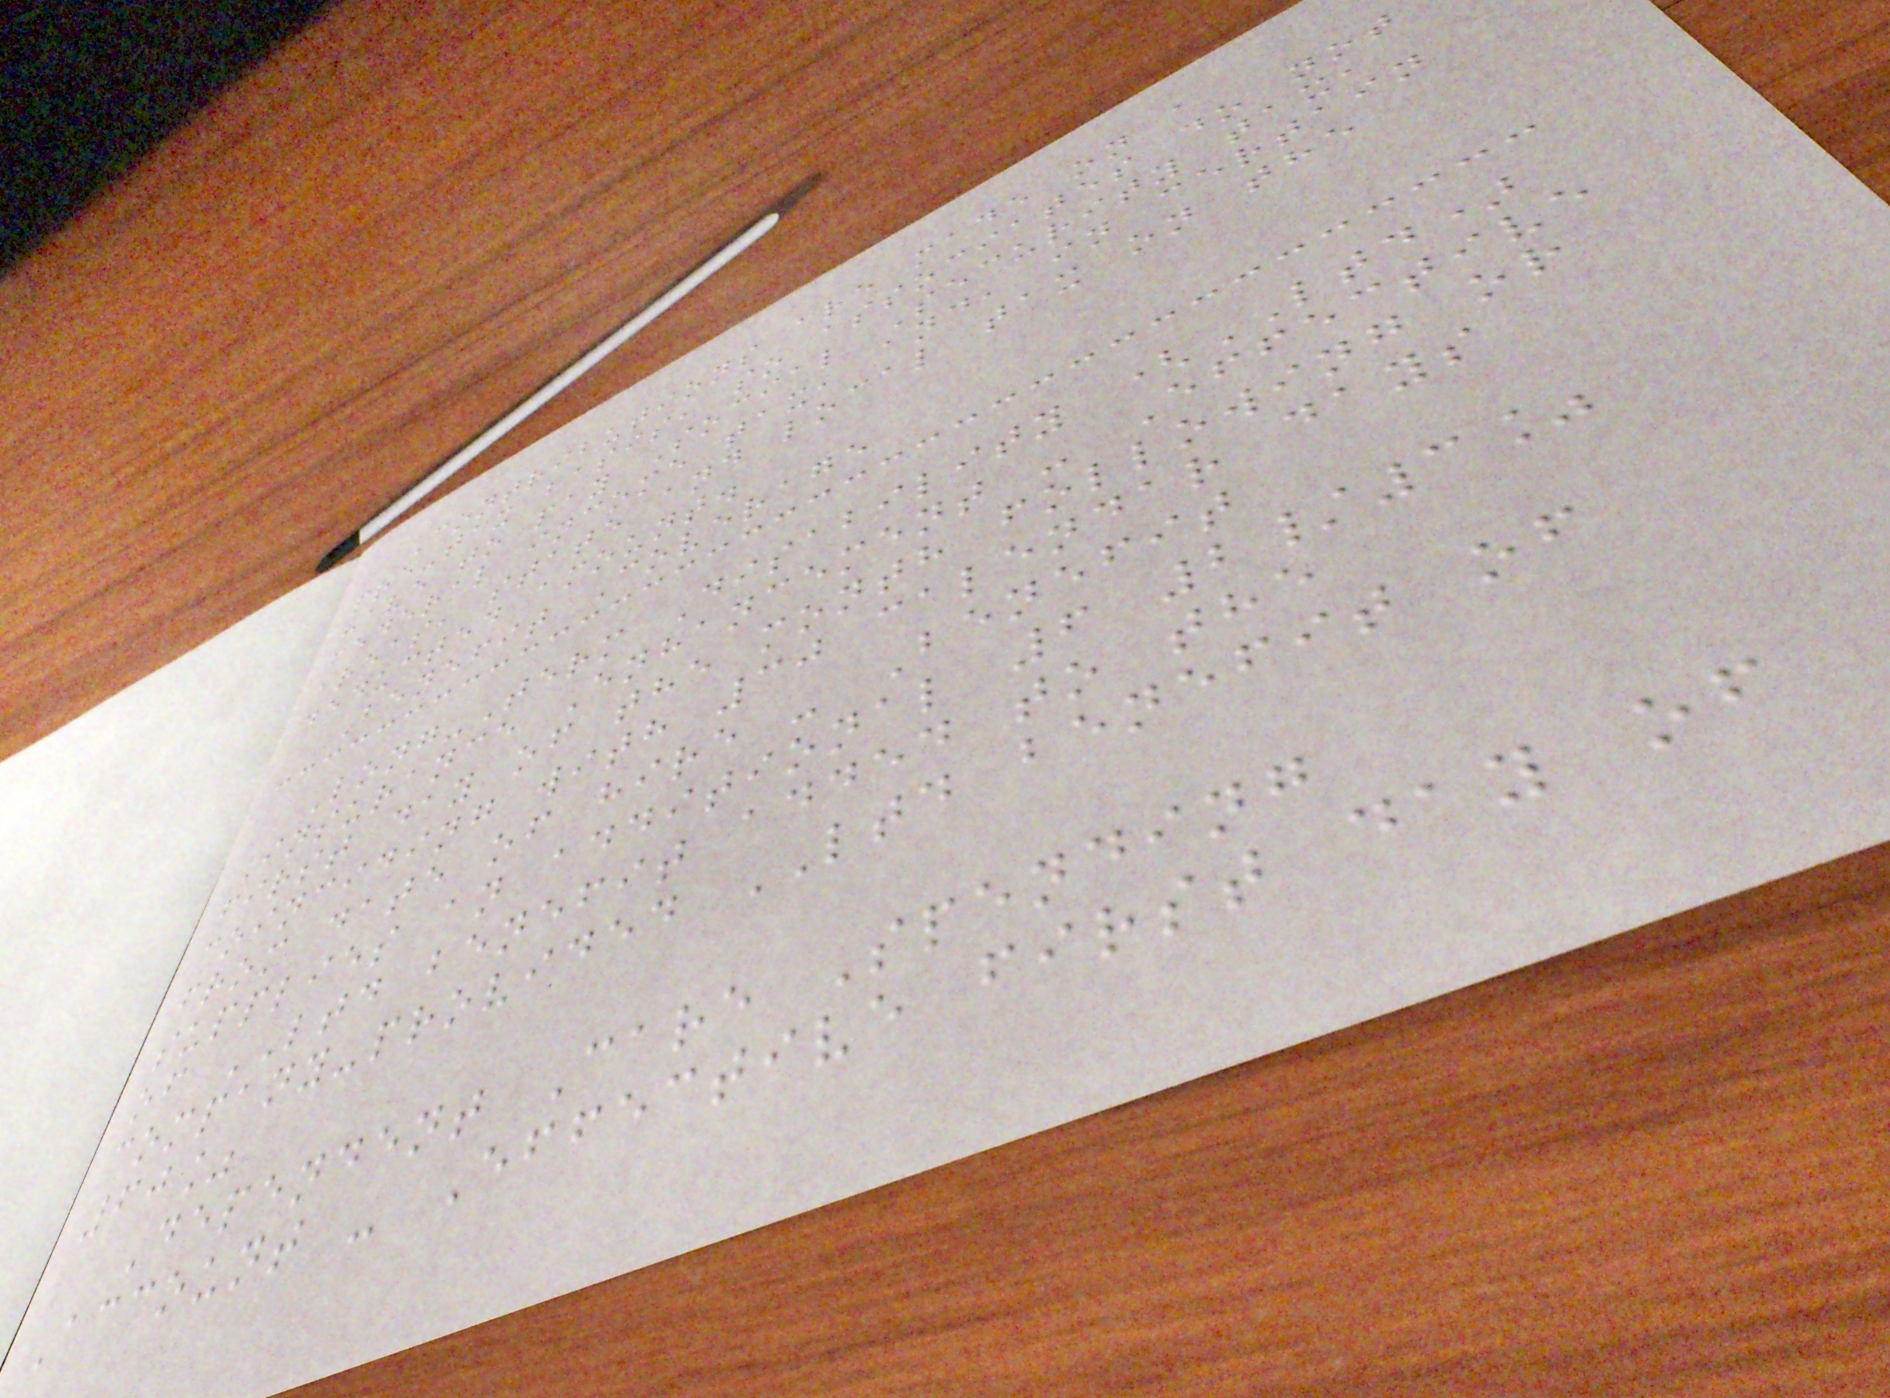Contributions are made on a
pre-tax basis, so associates do not
have to pay Social Security tax,
federal income tax, and, in certain
areas, state and local tax on the
deducted amount.
Benefit Coverage
Long-Term Disability (LTD)
Insurance Enhancement - Effective
first day of the month following or
coinciding with 30 calendar days
from date of hire - Benefit
supplies an additional 6 2/3%
of LTD benefit added to the
company-provided LTD benefit of
60%
Dependent Care Spending
Account - Effective first day of
